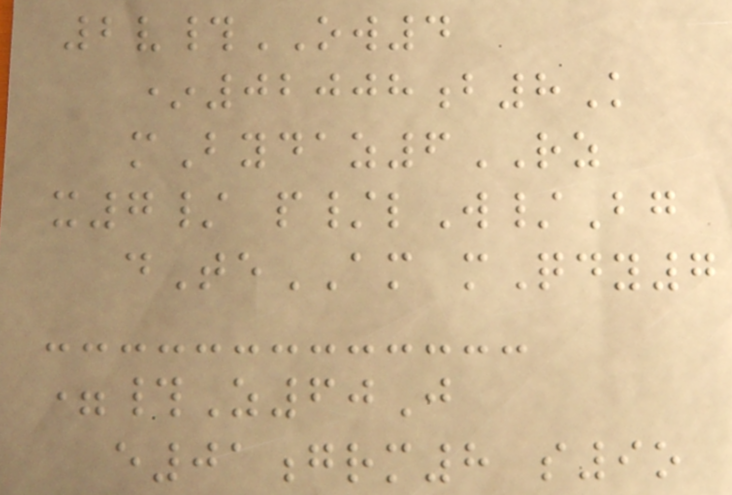2v#OW4
*02008b8K
mBydaz6RZ
x7/ p/lW/Bg
dTeAM mQdy7
=#Z60J
e01grm8 s9o
